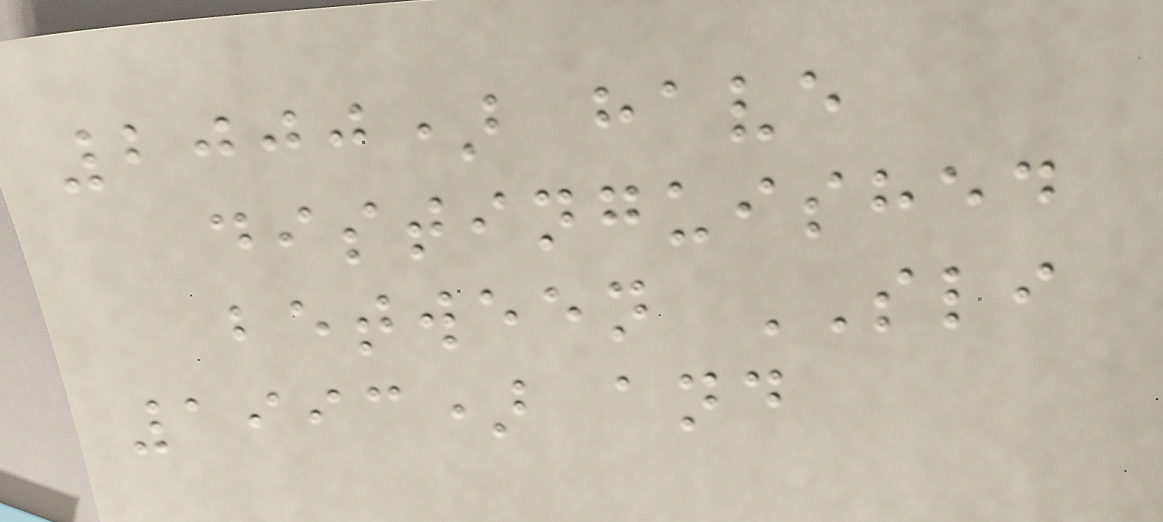2000) have
distinguished
between SLI
1993) and
